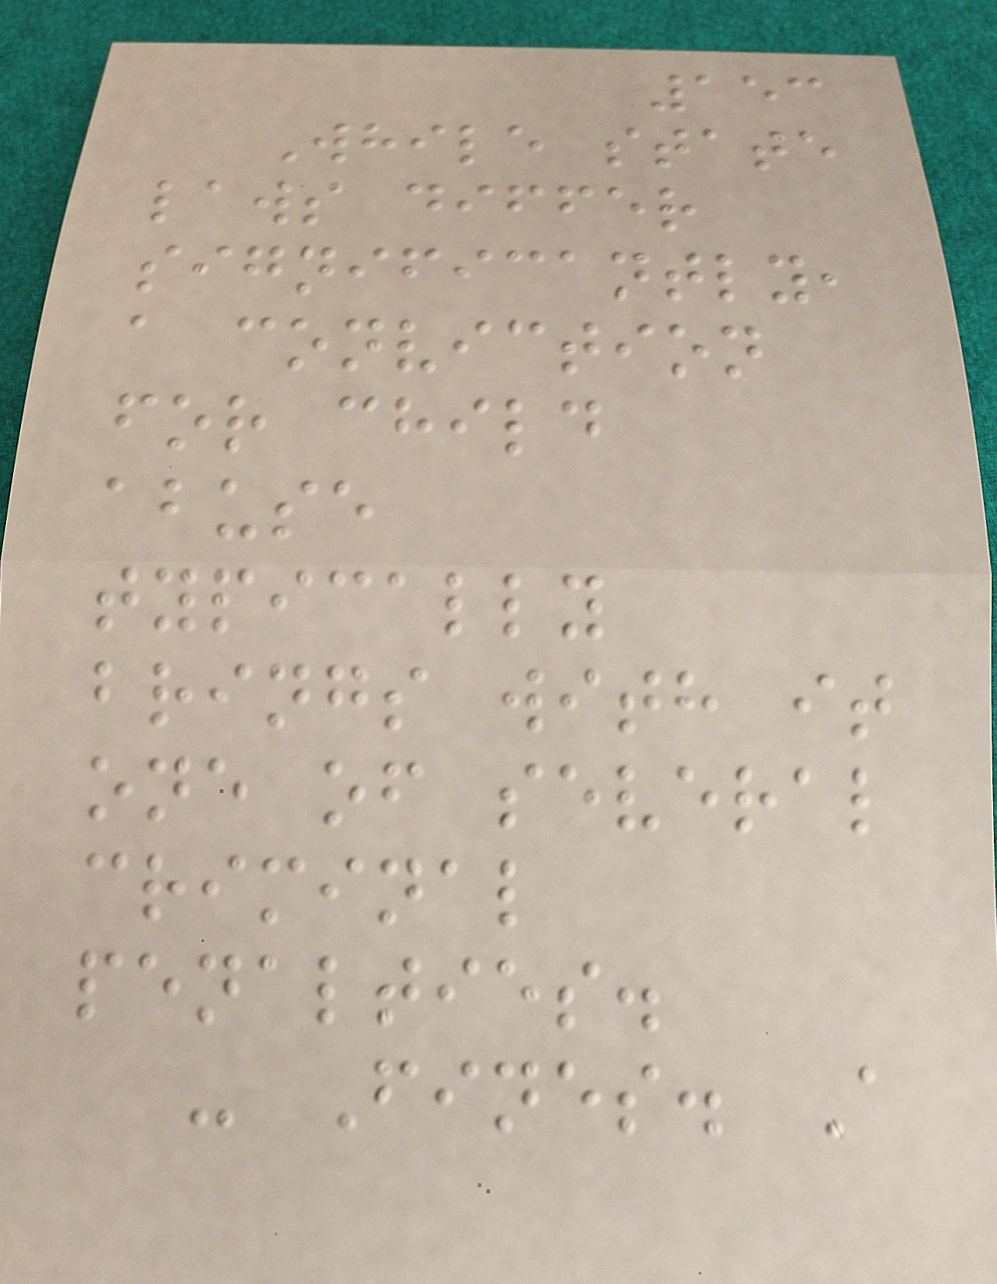153
While state
laws differ
significantly,
a conviction
for child
abuse
typically
brings with it
one of several
criminal
penalties.
- Fines. A
